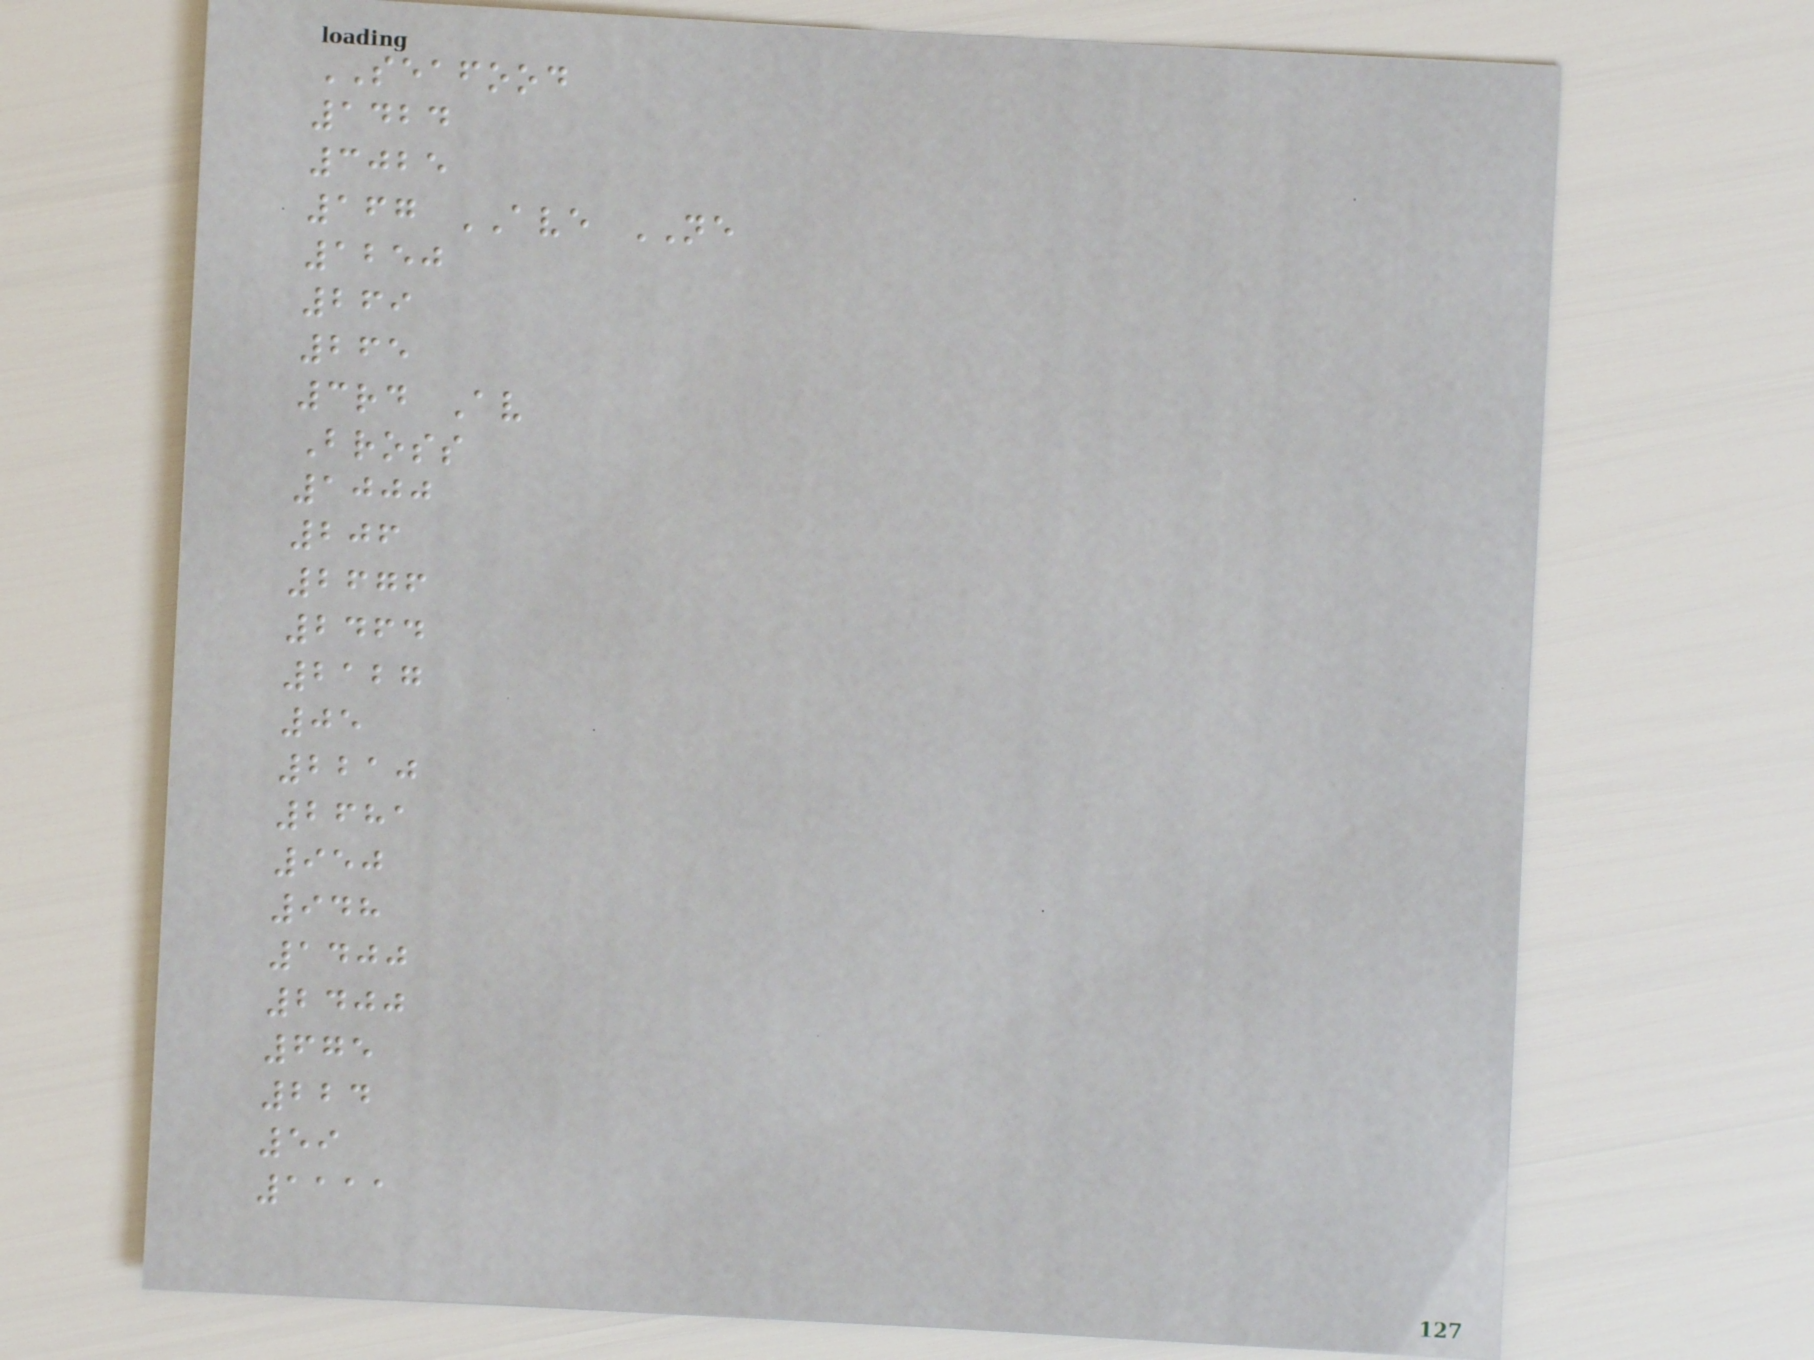SEAFOOD
1424
3025
167 AVE NE
1250
269
265
3rd Av
Bross
1000
206
2676
2464
2127
05
2210
2681
950
948
1400
2400
675
224
59
1111
